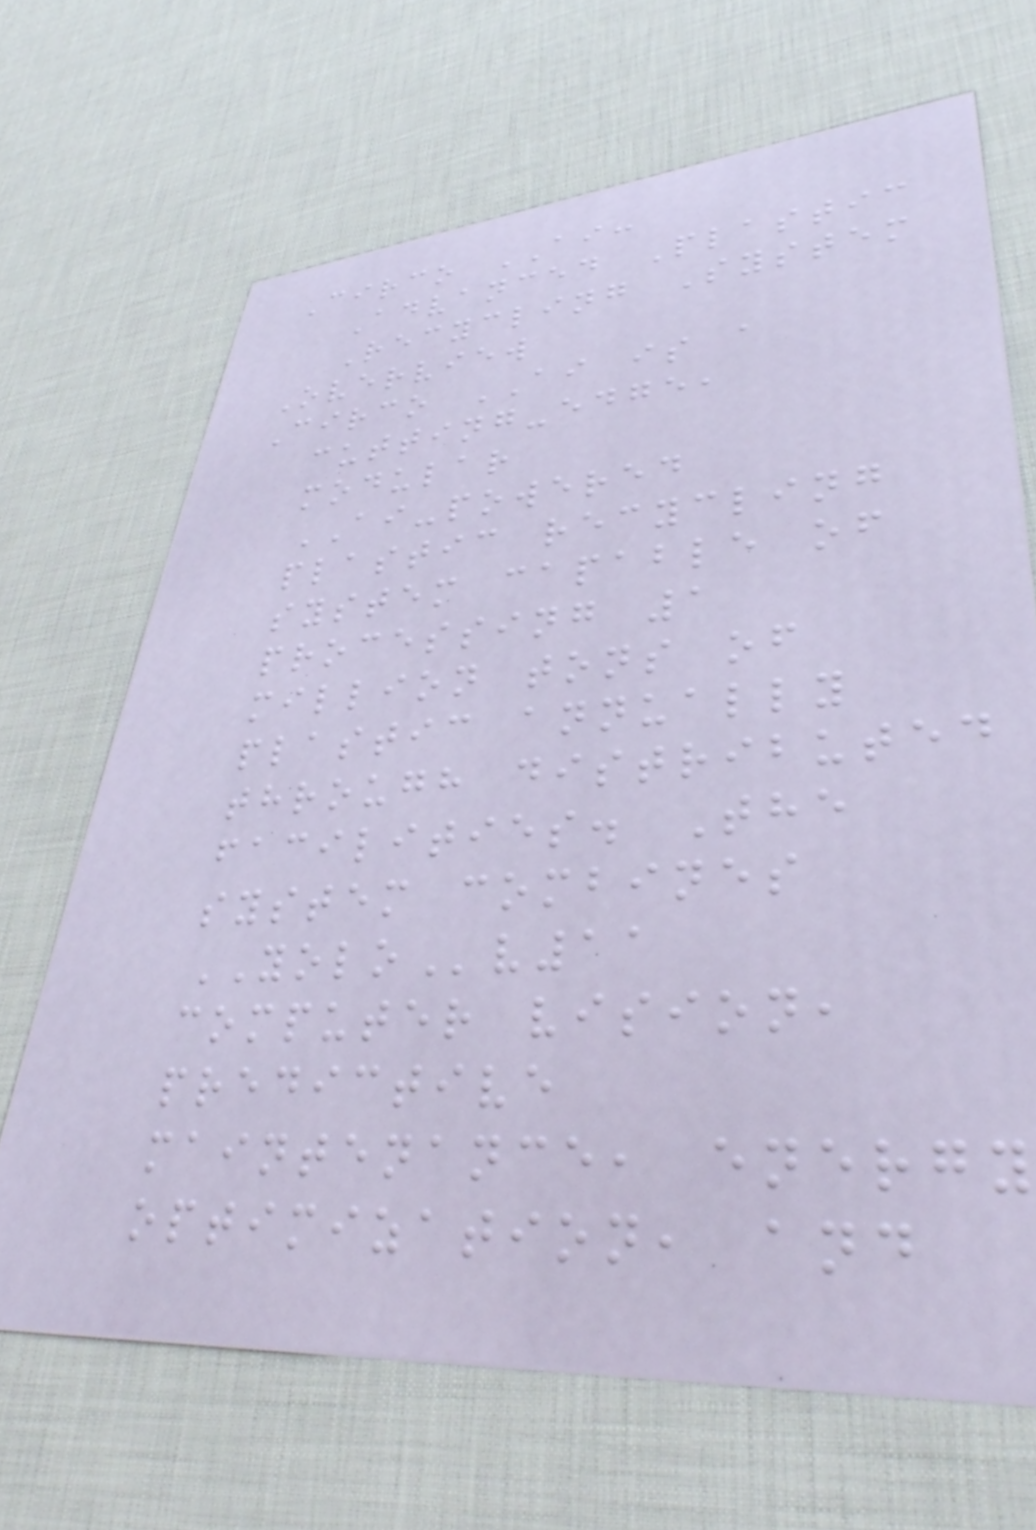Circo AI:
Advanced Plastic
Recycling System
Overview
Circo AI is a
cutting-edge,
modular
AI-powered
plastic recycling
system capable of
processing 1
million tons of
plastic annually
through distributed
facilities. The
system combines
YOLOv11
computer vision,
predictive
maintenance, energy
optimization, and
